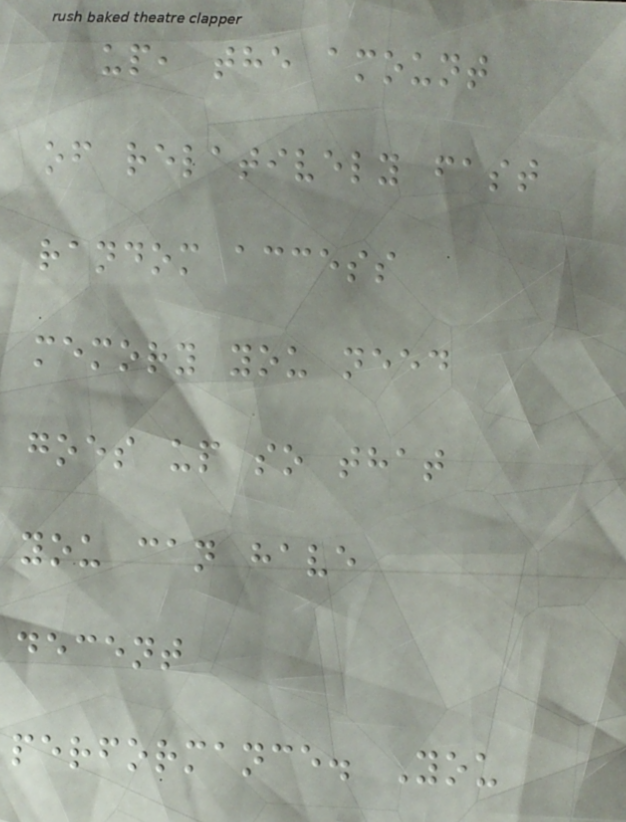up, the amount
of relatively fast
random access
memory you need
goes up so that
you can have
decent
performance. You
